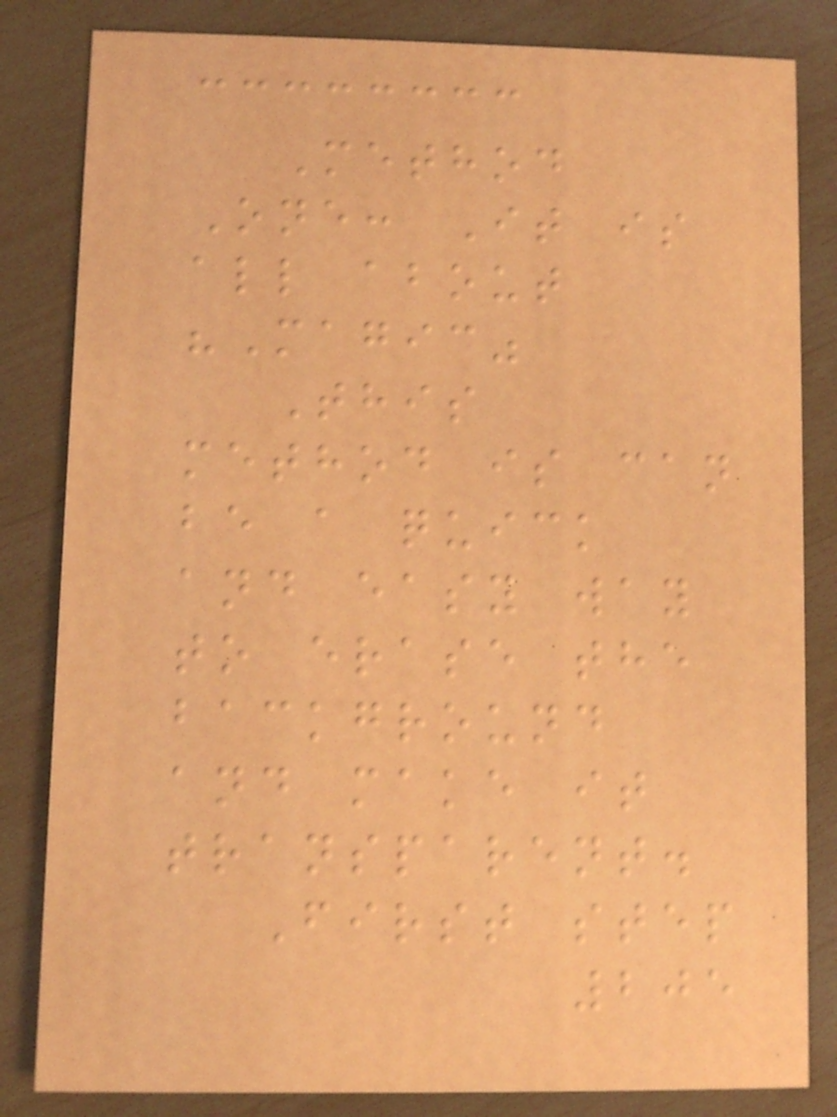Method
One: It is
all about
"Magic"
This
method is can
be a quick
and easy way
to erase the
background
and make it
transparent.
First step
205
